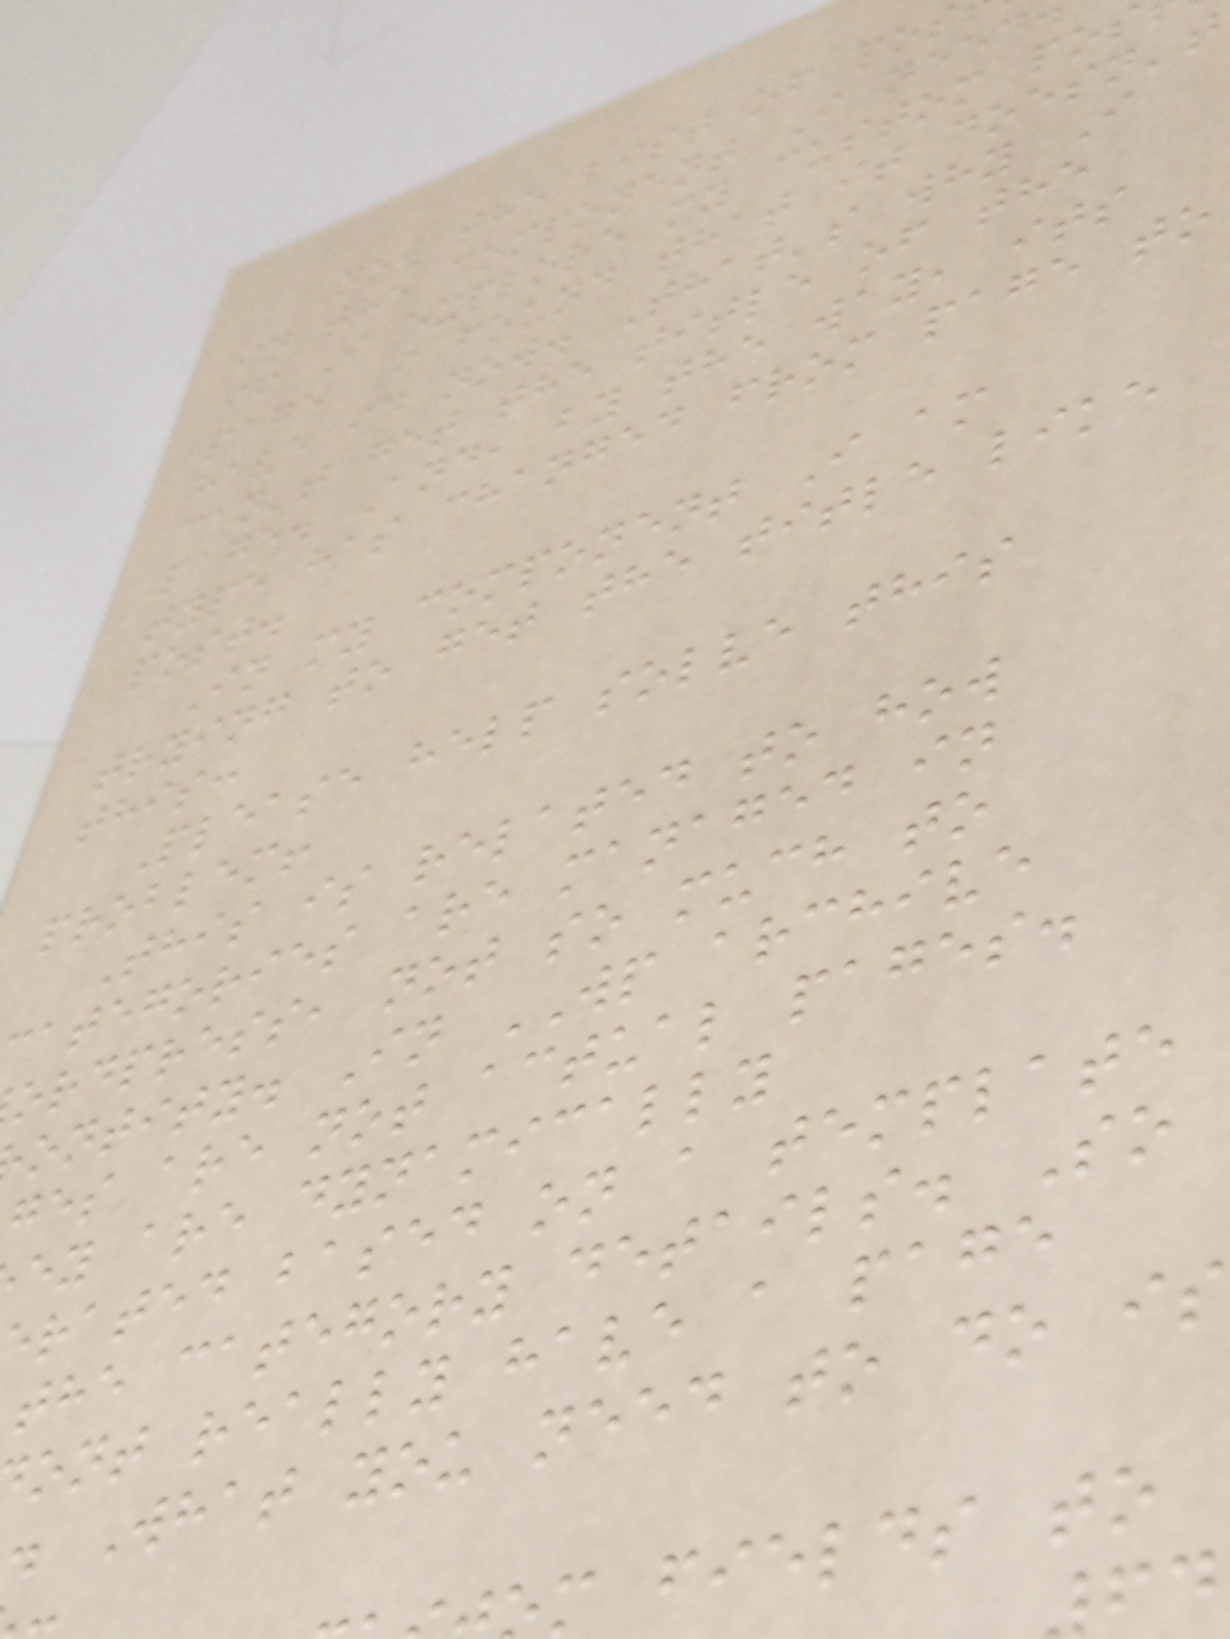Now the list of pos
in the component I need
if I explore my custom pos
page I found that it doesn't
have id now. That's why I
can't get the title of the
page. And, by the way, its
type has changed from page to
post.
In my component I am
trying to get the title like
this:
Please help solve this
problem!
This is related to how
ategories are managed in
ordpress, not so much to
ontity. In WP archive
ges are not actual pages.
ey are dynamically
rated based on a template
the category details. So
ont really have a page
. What you need to do is
m fields to
